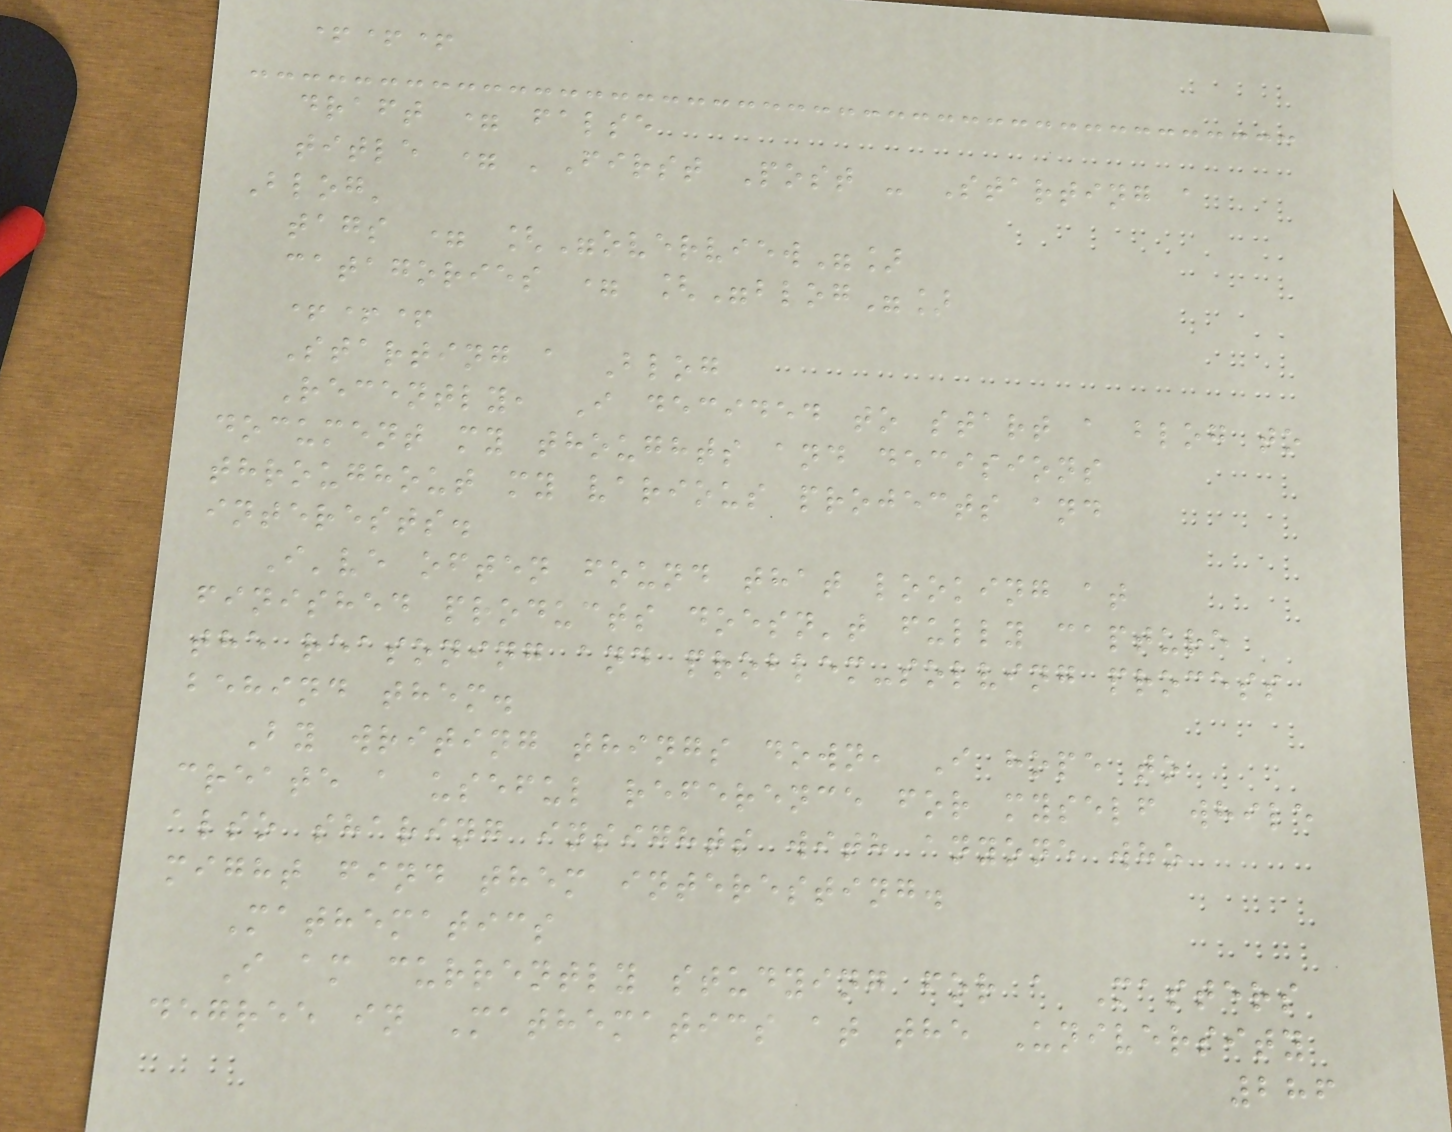+++
draft = false
title = 'First Post - Starting a
Blog'
tags = ["overview"]
catagories = ["blog"]
+++
Starting a Blog
Recently, I decided to start a blog to
document my thoughts and decisions
throughout my various projects and
interests.
I've often found that looking at
finished products doesn't fully capture
the reasoning and problem-solving process
behind them.
By writing things down, I hope to
create a useful reference for myself while
also sharing insights with anyone who
might find them interesting.
Mathematics
I am currently studying for a Masters
degree in Mathematics at the University
286
